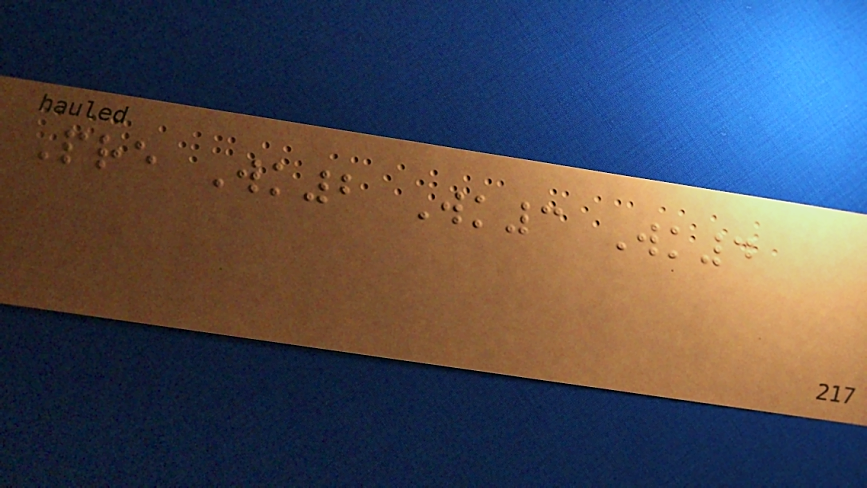Pre Wk2 Wk3 Wk4
